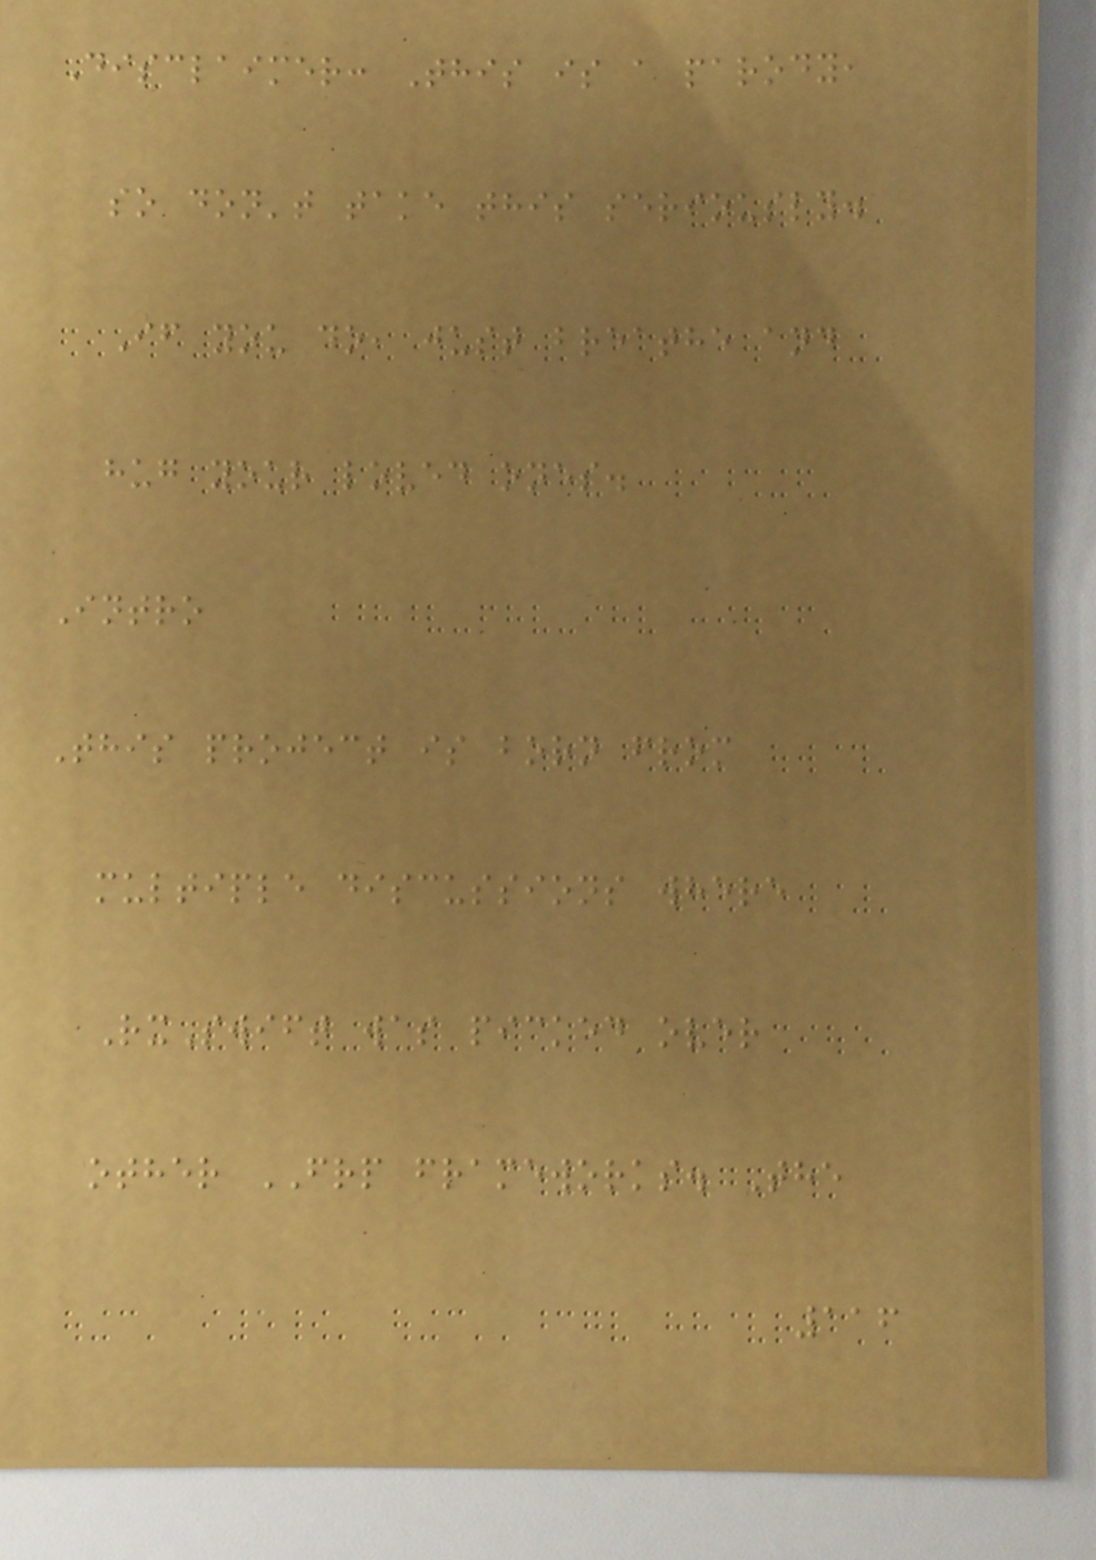Disclaimer: This is a parody,
so don't take this seriously.
If you do, just breathe and
hug your loved ones.
Intro
This project is born from
multiple discussions where
RxSwift was picked over
other FRP frameworks. The
116
